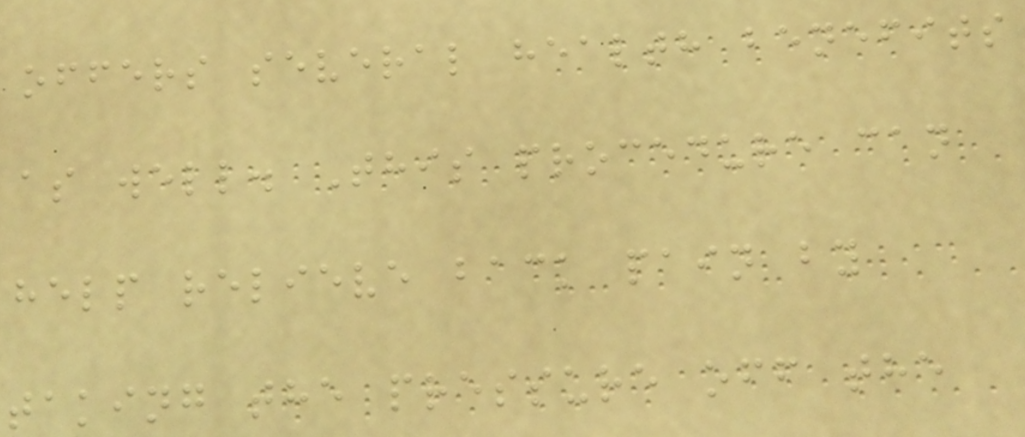offers several health benefits
as well. This procedure can
help relieve back pain by
taking the pressure off the
